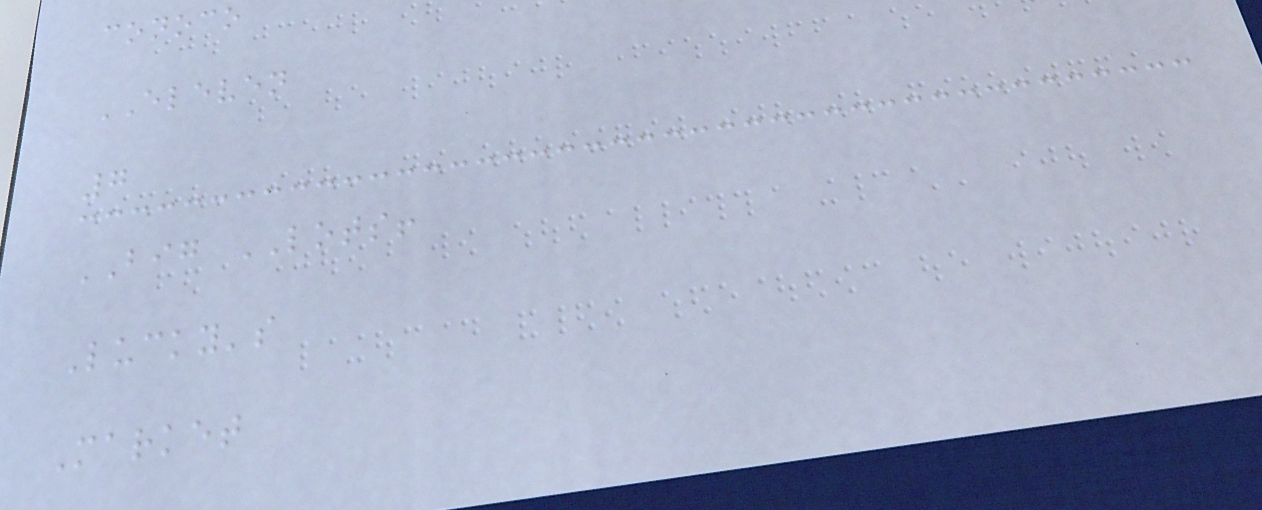conoco
ELEVEN
7
BIG LOTS!
Lucky's
Market
